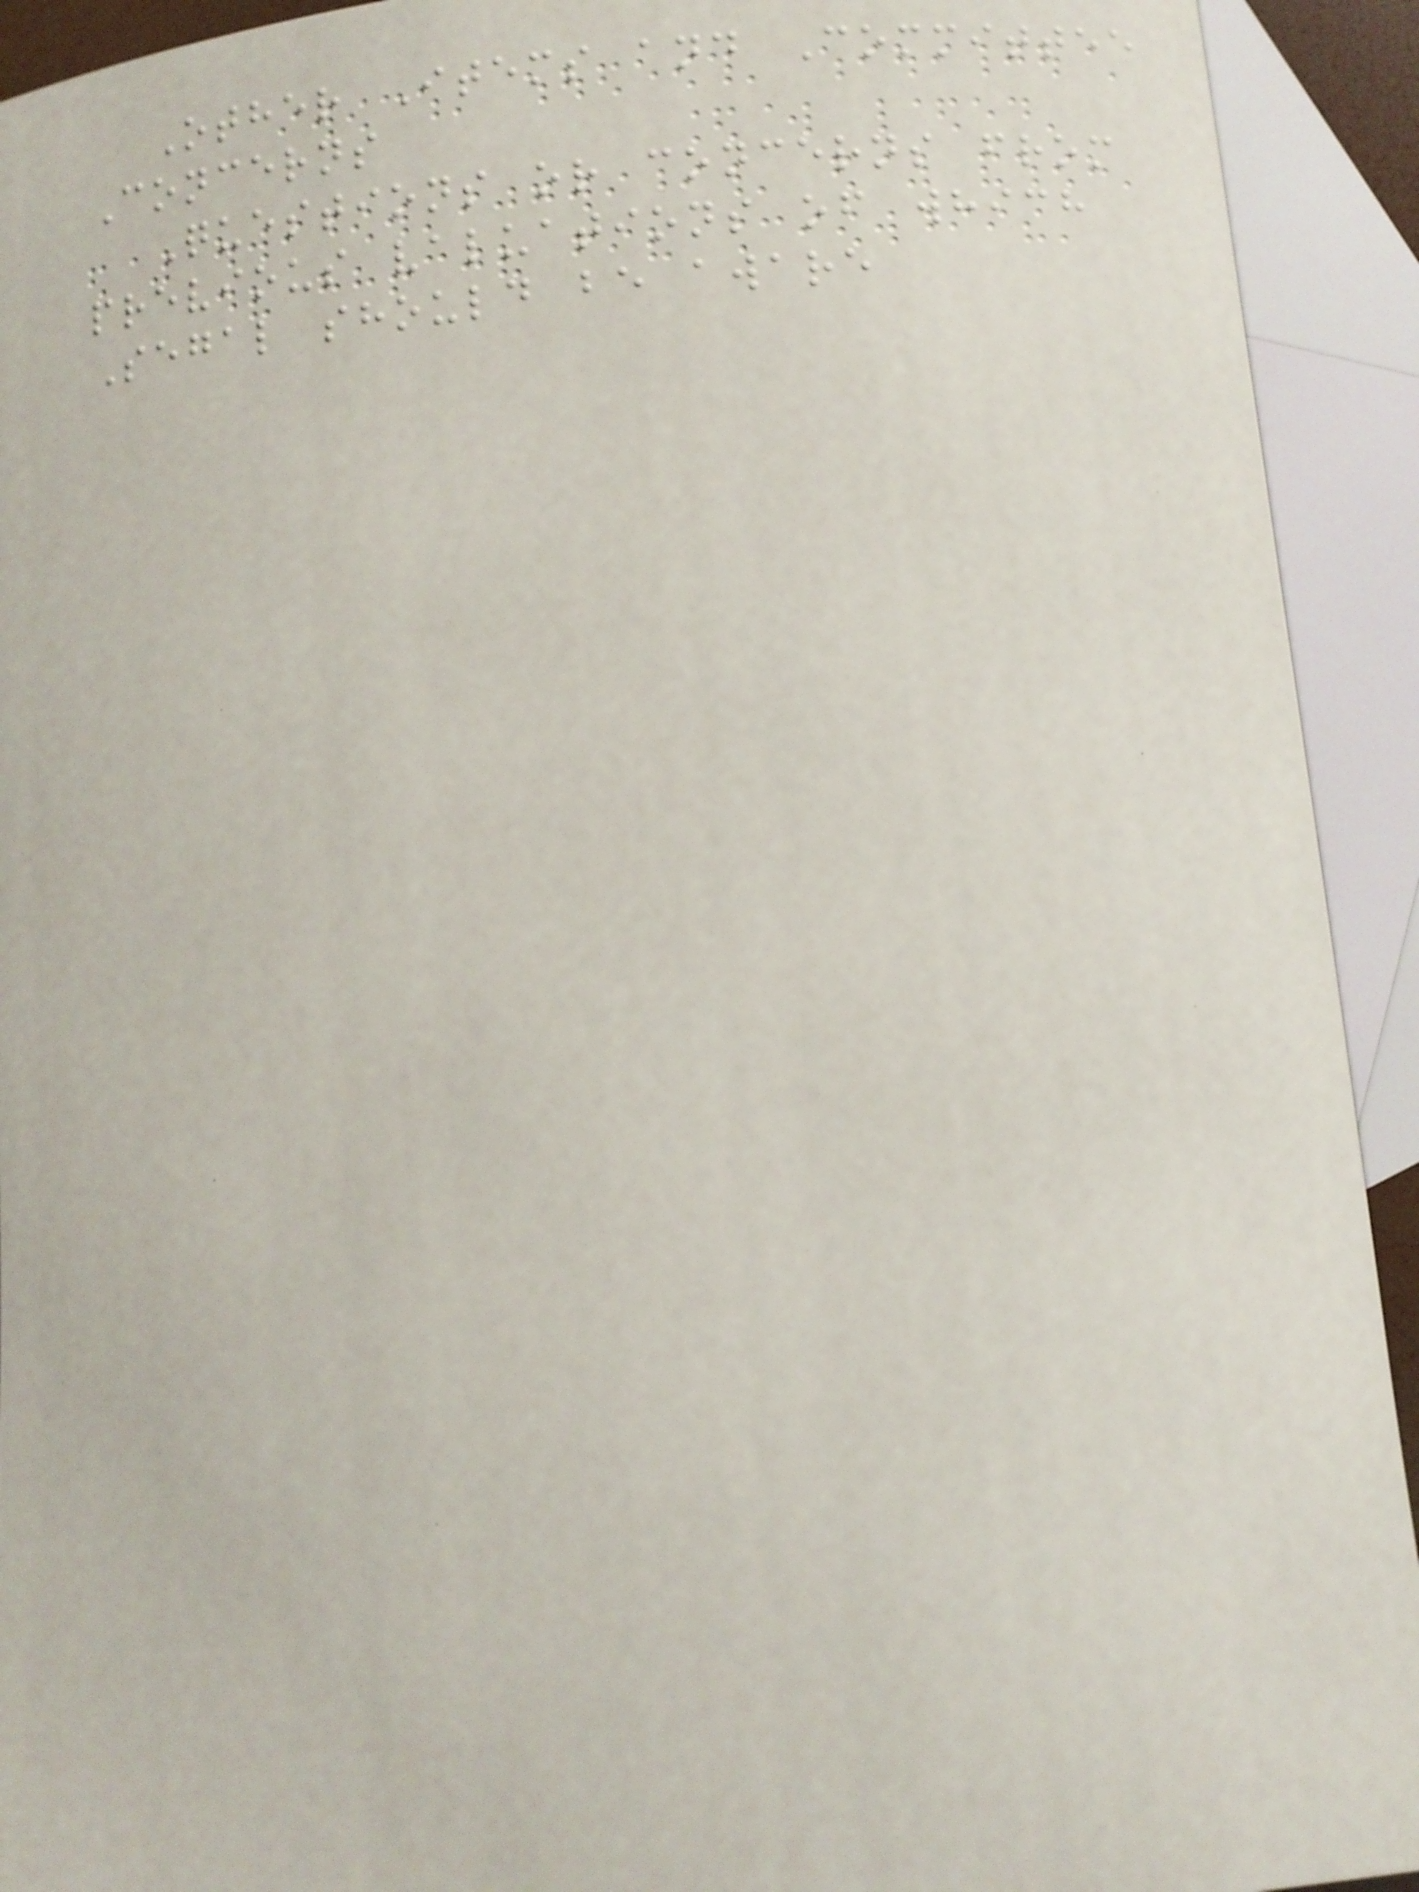Other Items and Committee
Concerns
Questions or concerns from
previous valuations of which
Segal should be aware
